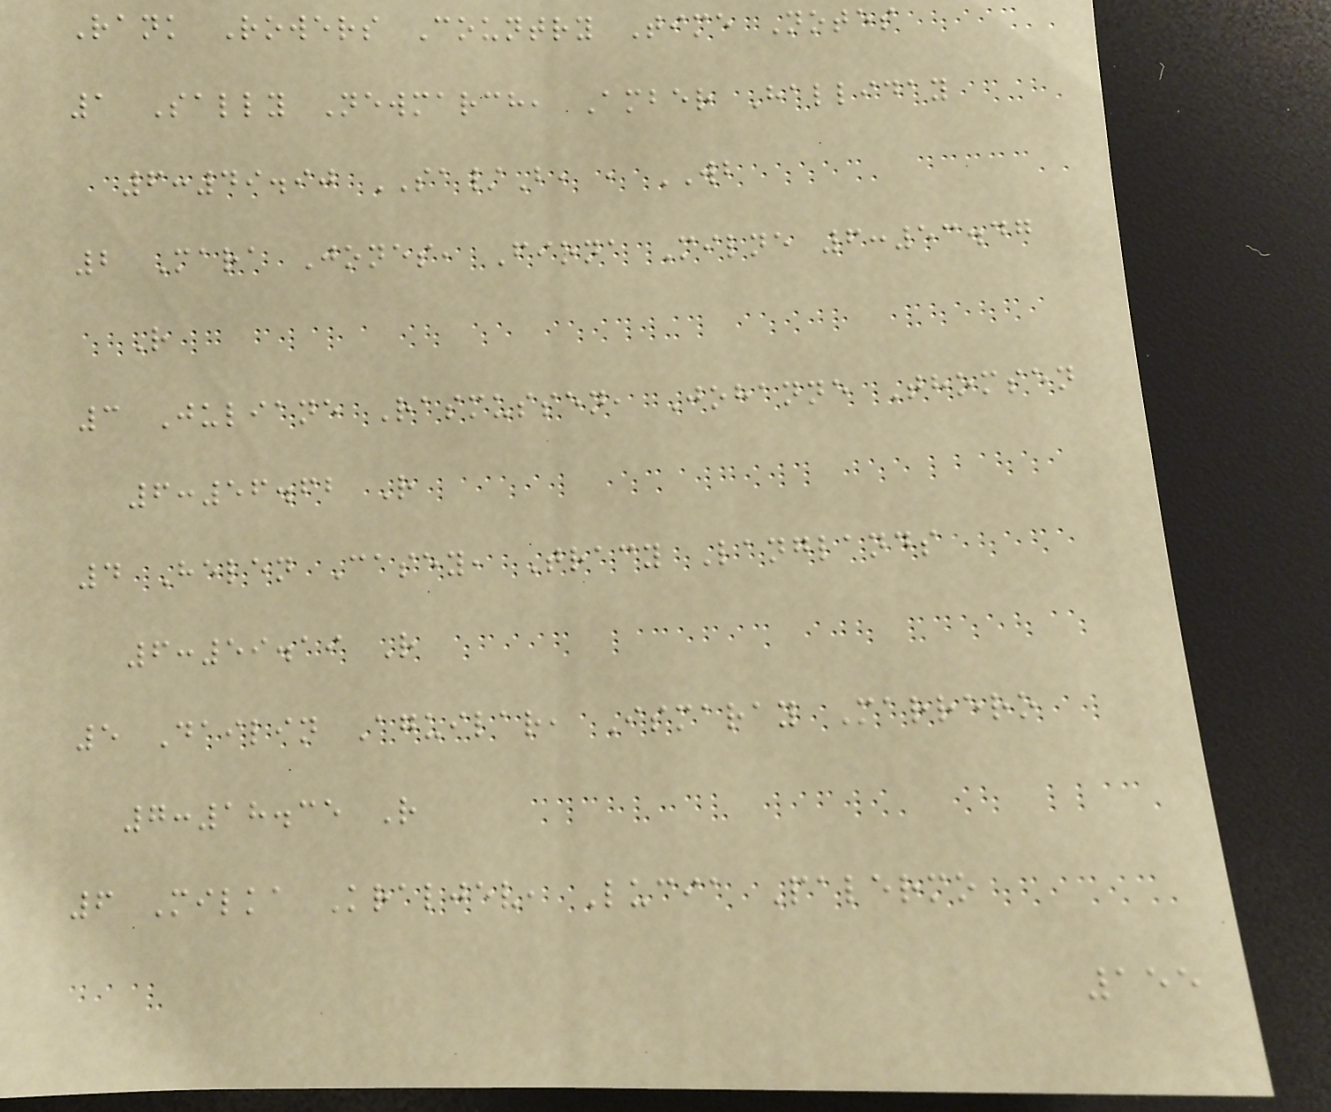Rank Rowers Country Time Notes
1 Sally Newmarch, Amber Halliday
6:49.90 SA/B, , WB
2 Mara Jones, Fiona Milne 6:53.47
R
3 Juliane Rasmussen, Johanne Thomsen
6:56.62 R
4 Helen Casey, Tracy Langlands
6:59.19 R
5 Dailin Aguilar, Ismaray Marrero
7:18.35 R
6 Milka Kraljev, Lucia Palermo
155
